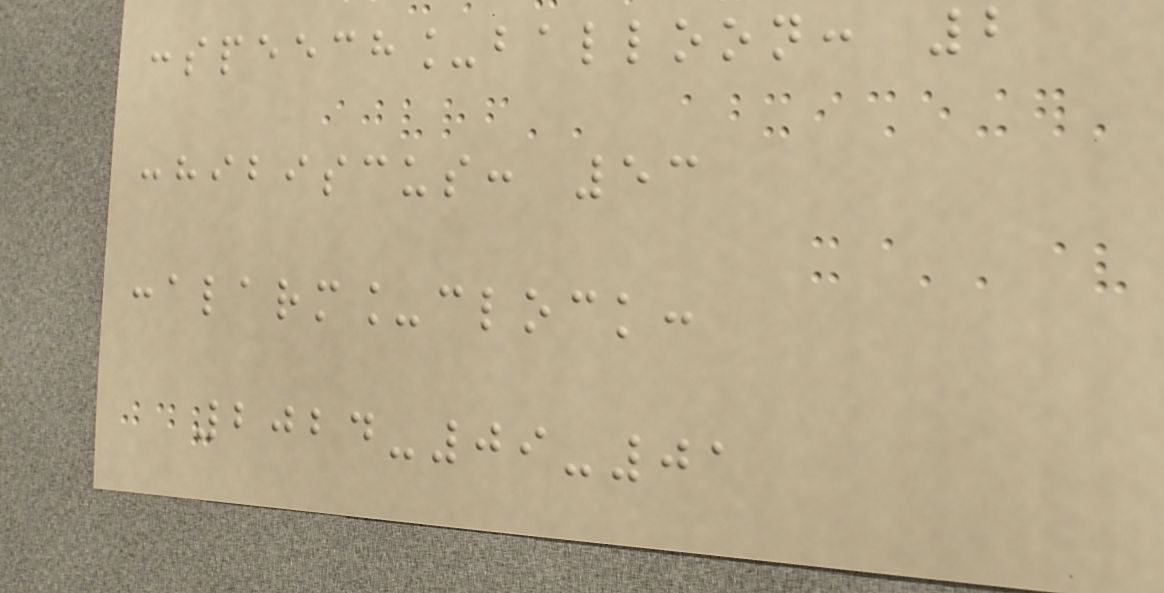:speech_balloon: 2
:hibiscus: 53
:alarm_clock:
2024-09-01
